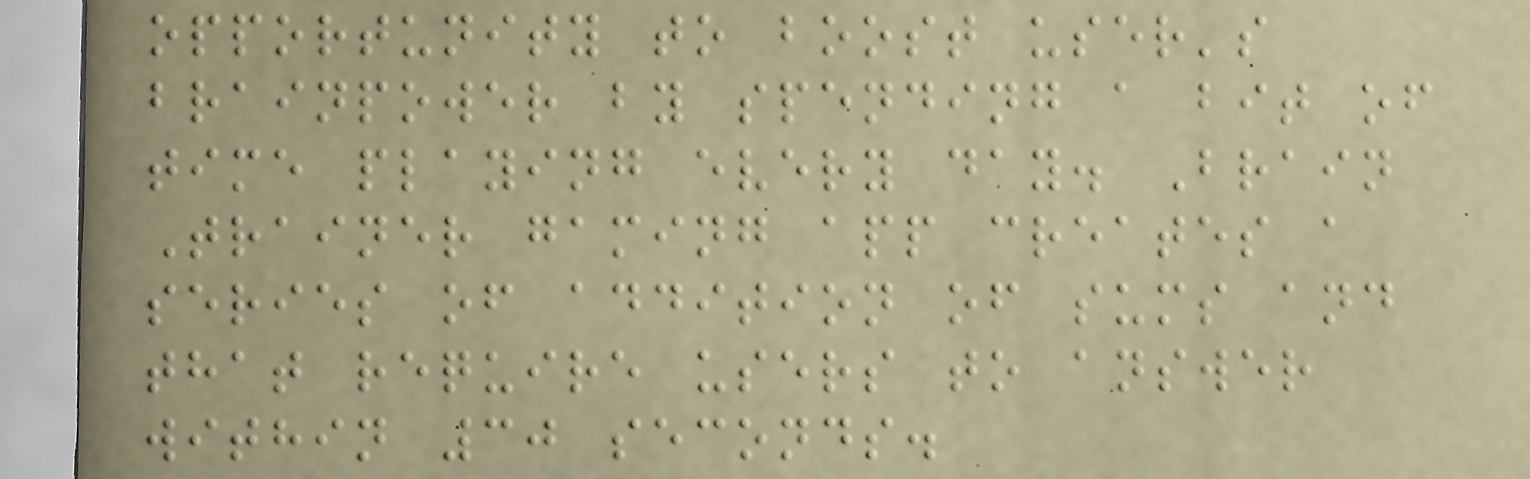opportunity to boost user's
brainpower by spending a bit of
time playing every day. Brain
Trainer gaming app creates a
series of addition of sums and
that require users to answer
within 30 seconds.
